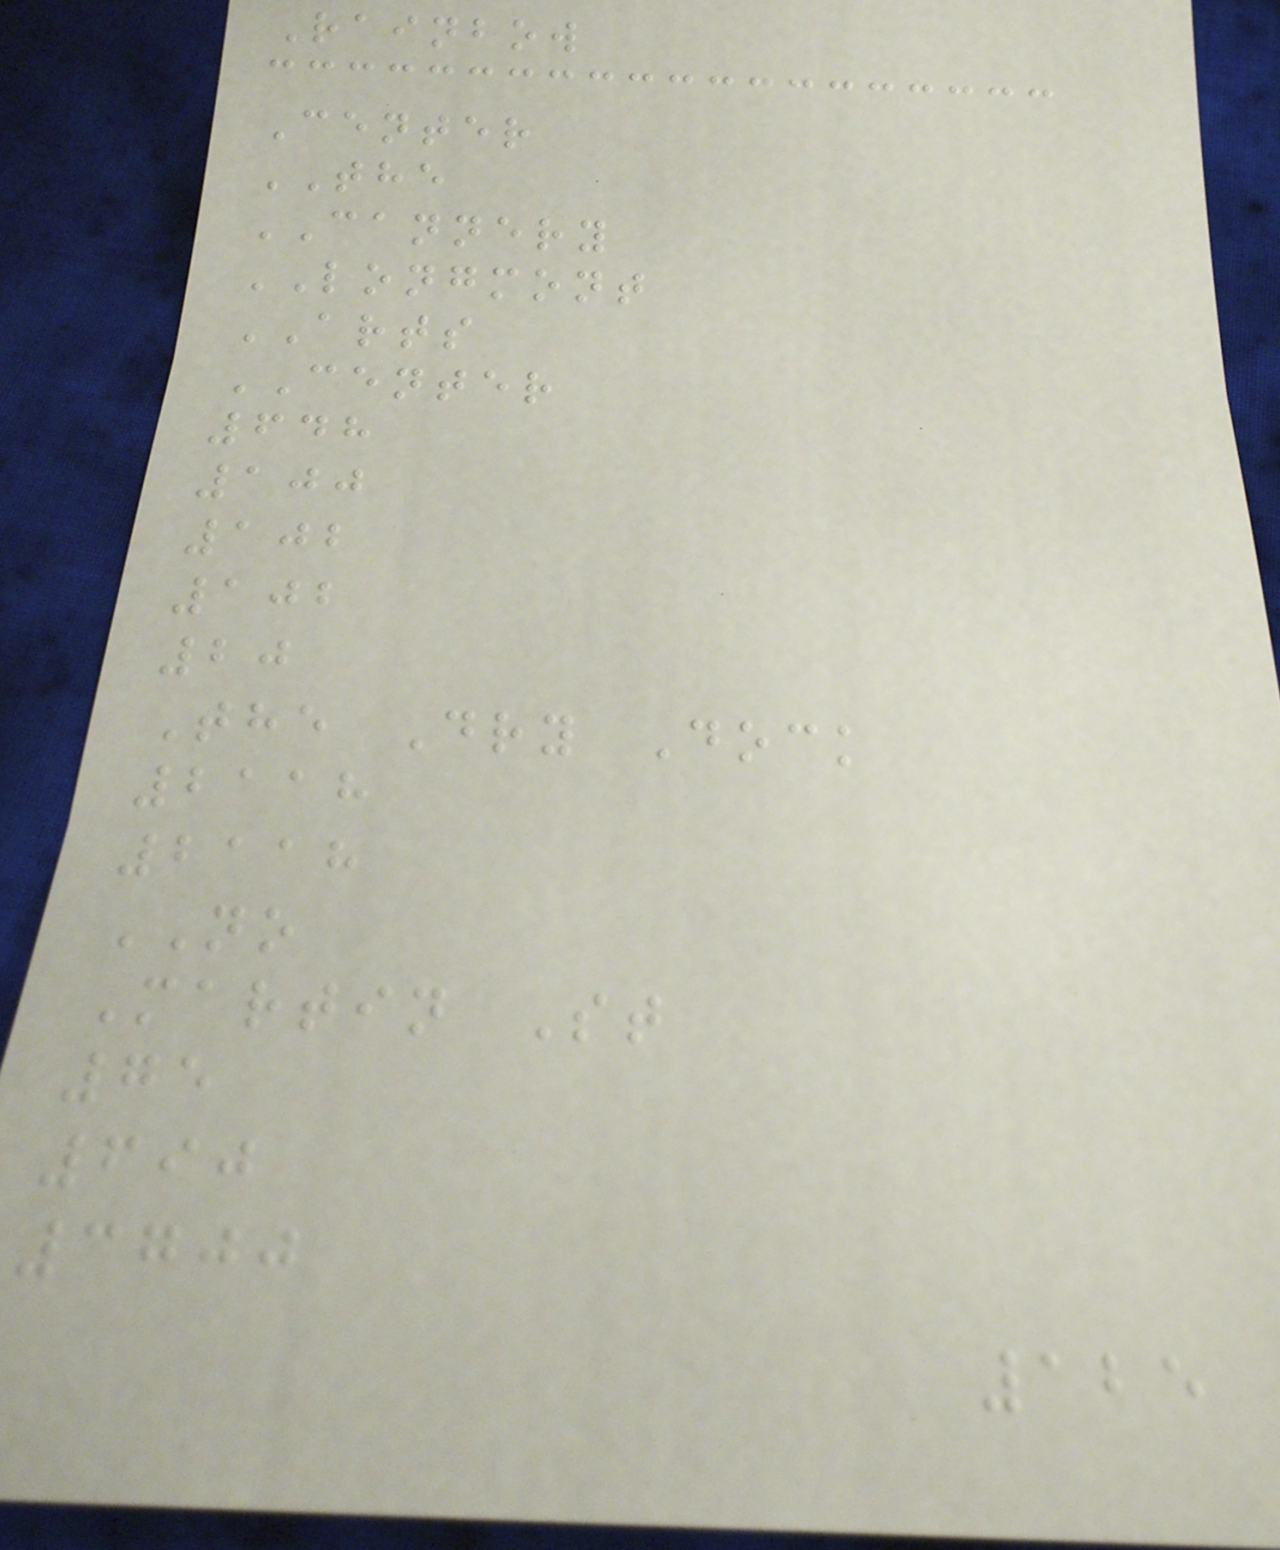Rainbow
Center
THE
CANNERY
LONGMONT
ARTS
CENTER
648
100
102
102
20
The Dry Dock
2118
2118
NO
Martin St
75
690
3700
125
